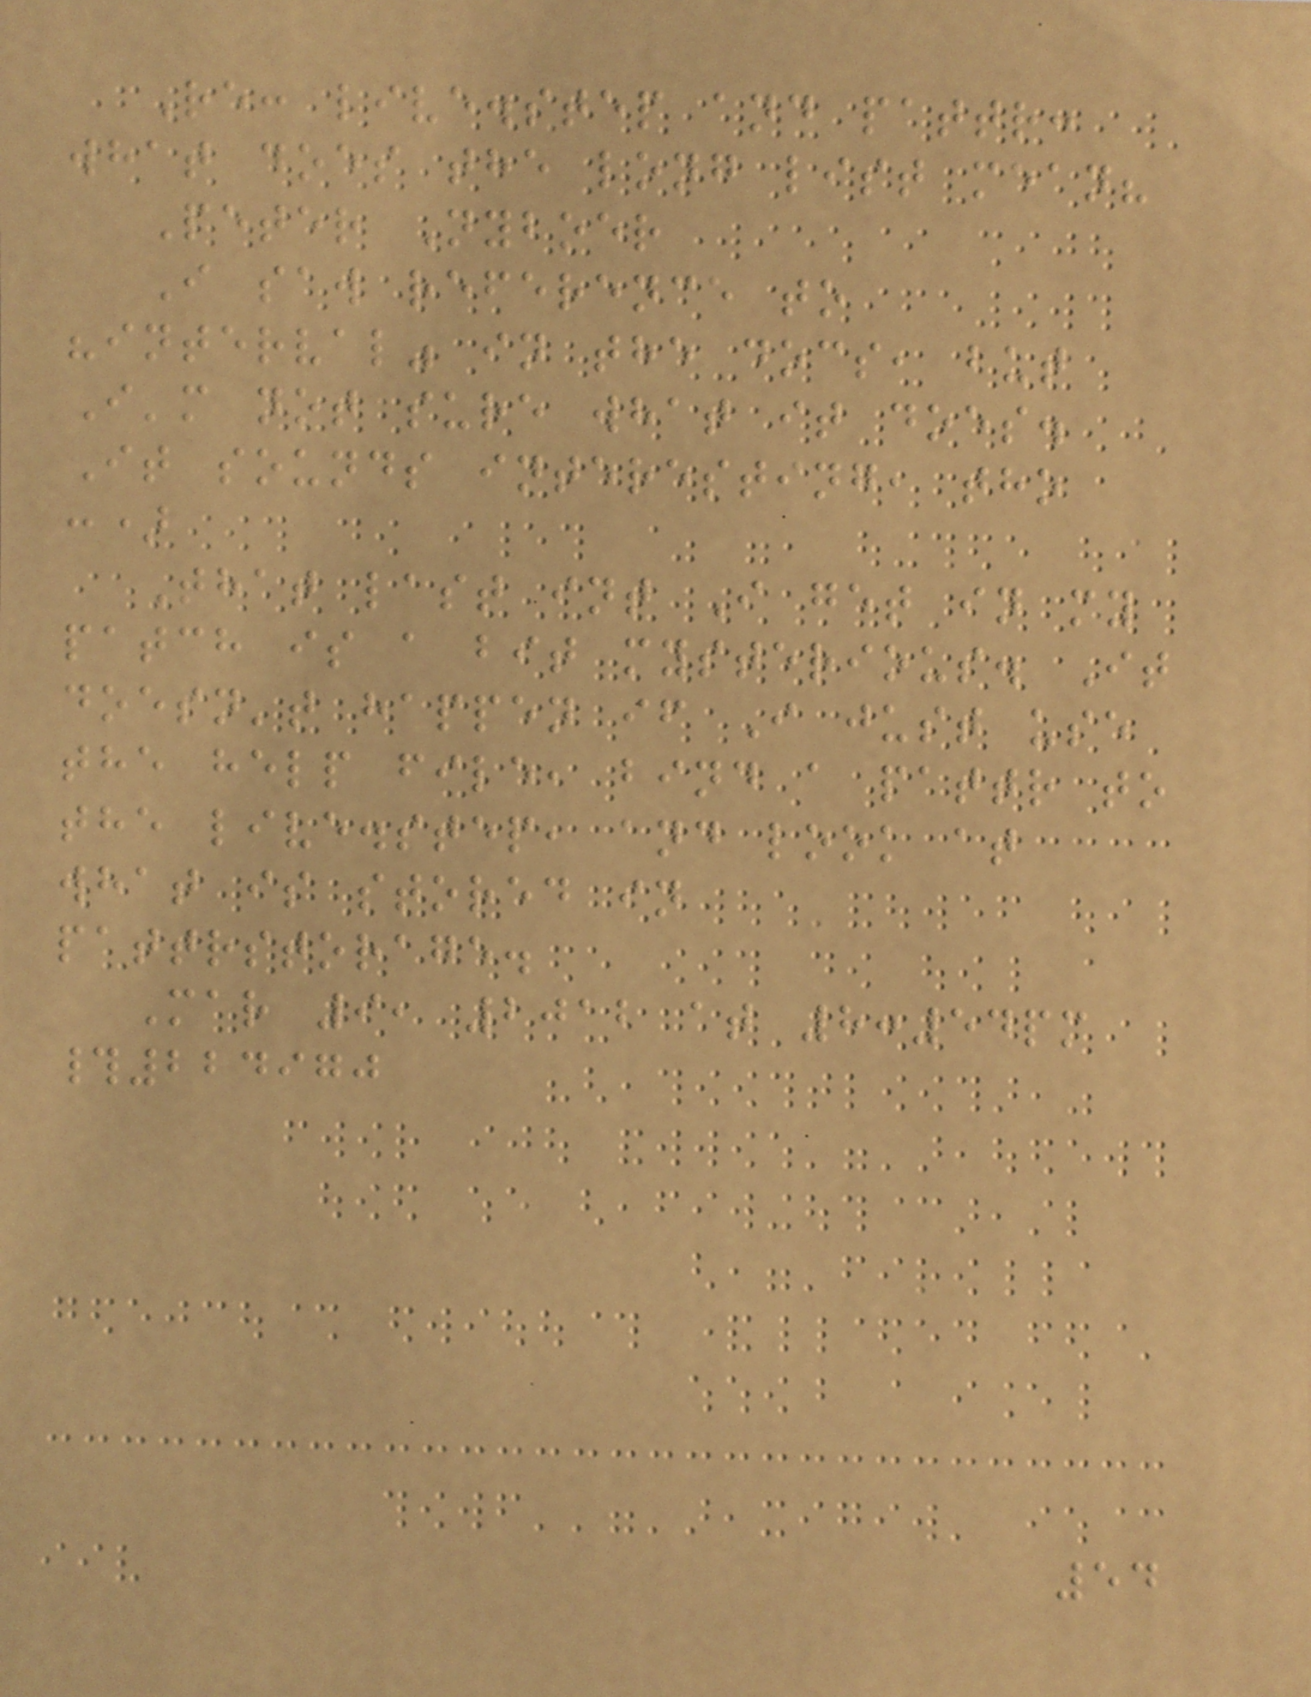Re: live.step and pattr:
what does the long list mean?
Peter Nyboer
I saw reference to
"interval" in the docs, but
I'm not sure what it does.
It sounds interesting, tho
:)
That last int I get in my
patch is a bit mysterious. It
doesn't happen if I just use
the help file, bind a pattr to
the live.step, and look at
what is stored in
pattrstorage.
Mar 9, 2012 at 8:54pm
#224970
54
